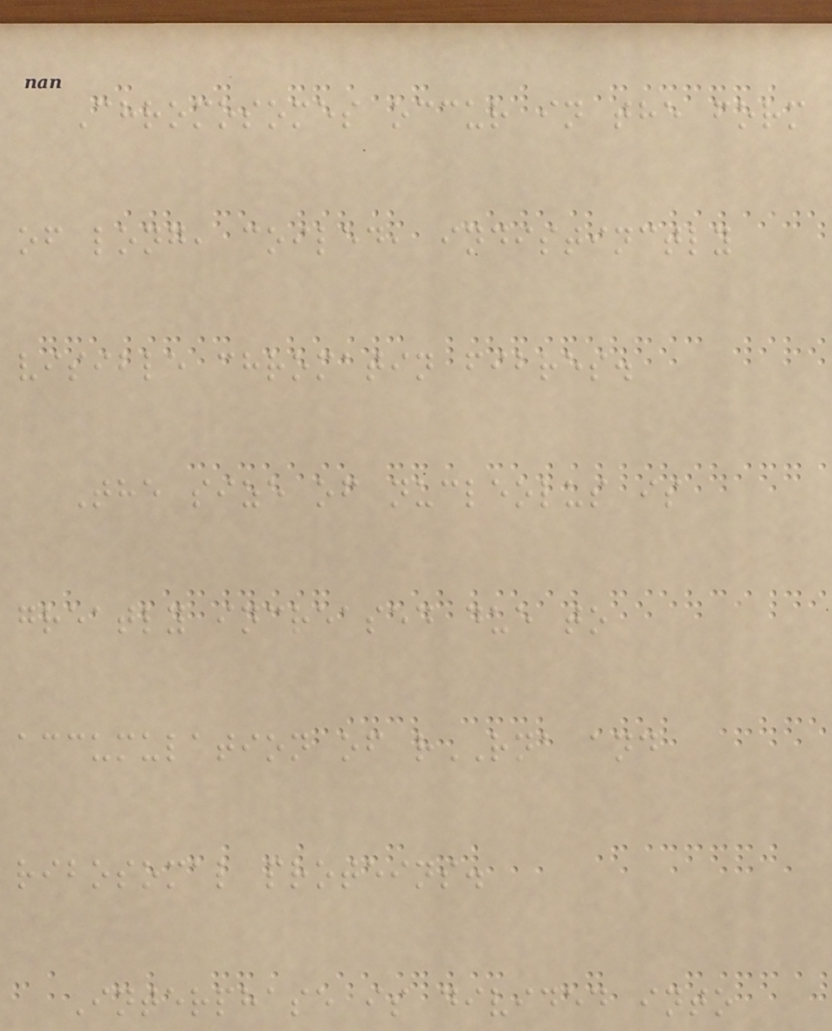Chromosomes occur in the form
of long, coiled, indistinctly
visible chromatin fibres.
The size of nucleolus is
greatly increased due to
accumulation of rRNA and
ribosomal proteins.
Interphase is divided into
